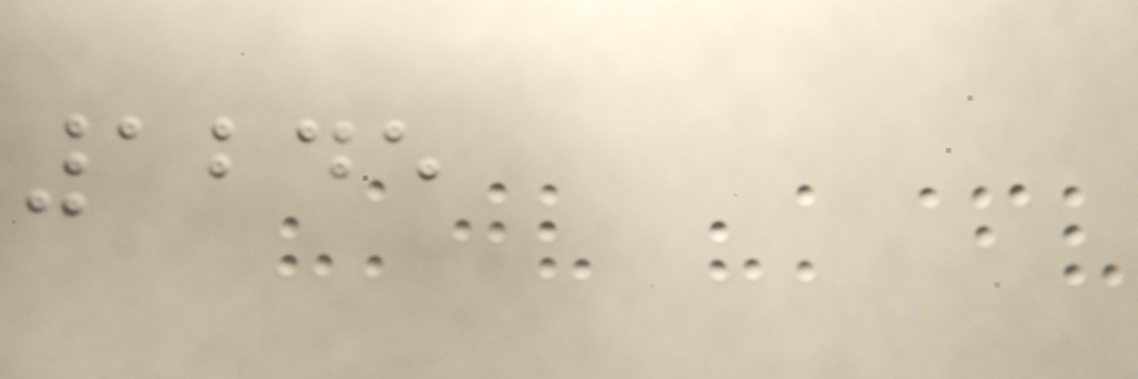1245
